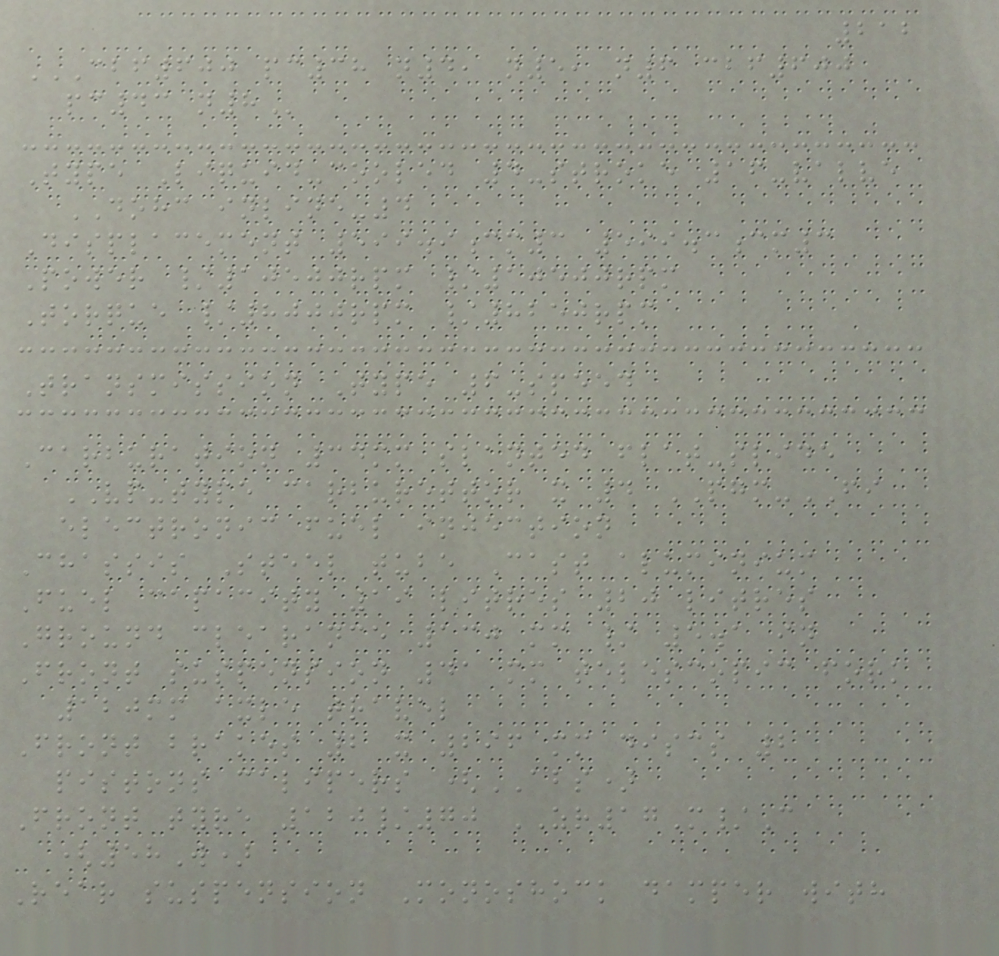212
CBF600 PC38 N4, N5, N6 CBF600
PC43 N8
Type Liquid-cooled 4-stroke 16-valve
DOHC inline-4
Displacement 599.9cm3 599.3cm3
Power /10500rpm /10500rpm
Torque /8000rpm /8250rpm
Transmission Type 6-speed
Carburation 34mm slanted flat-slide
VP-type carburettor x 4 PGM-FI
electronic fuel injection
Chassis Steel tube Cast aluminium
Fuel capacity 19 litres 20 litres
Ground clearance 130 mm / 5.1 in
Front suspension 41 mm telescopic fork
120mm axle travel
Front brakes 2 x 296 mm discs 2
pistons calipers (ABS)
Front tyre 120/70 ZR17M/C
(58W)
Rear suspension Monoshock damper with
